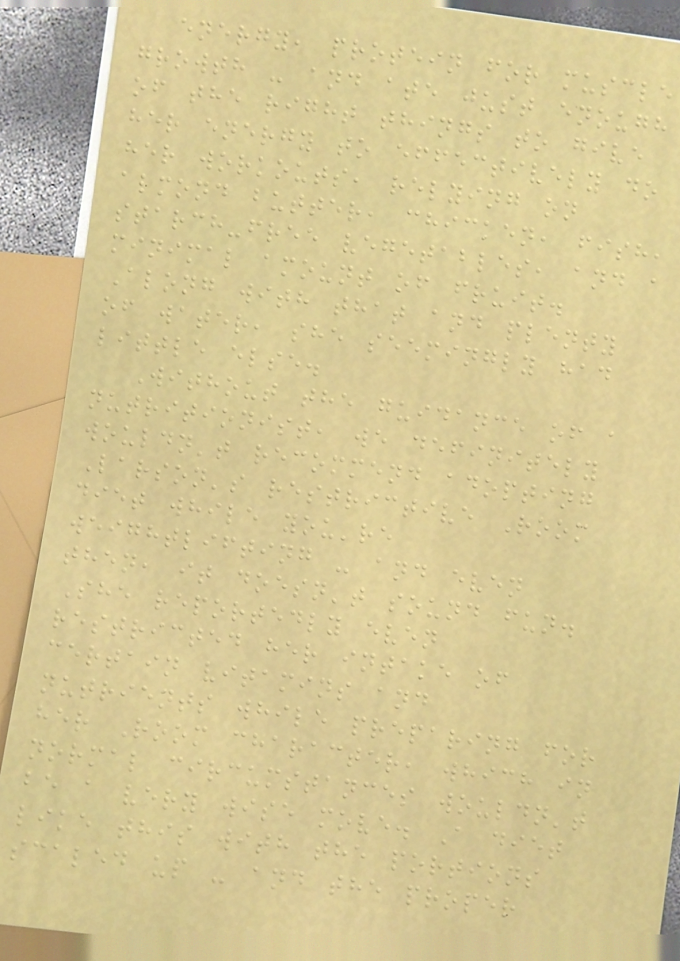energy, protein for muscle
growth - and ate just enough
of the right things to give
her energy to effectively do
her workouts, relying on
almond butter, chicken, fish,
starch-free vegetables, and a
minimal amount of fruit.
Along with that and plenty
of water, she seemingly had
little else.
Without the guidance of a
nutritionist, we definitely
wouldn't recommend adopting
Larson's restrictive Room
diet while you're
weightlifting - and even
then, it doesn't sound fun.
She reportedly even
restricted her intake of
certain vitamins and
nutrients while preparing for
her Room character, which in
normal circumstances wouldn't
be a very wise move. A diet
like this with the portions
scaled up - and the proper
